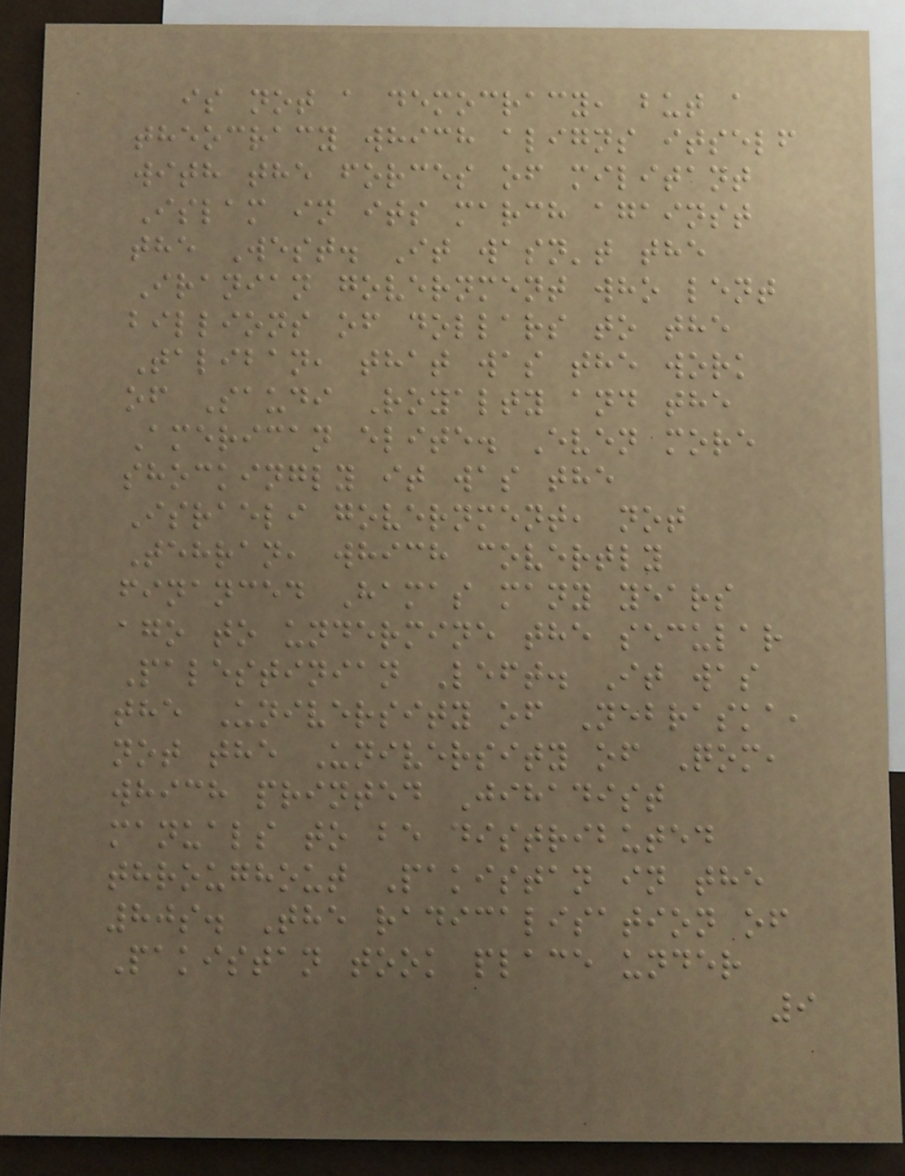is not a democracy, but a
theocracy which aligns itself
with the forces of militant
Islam in its march against
the West. It wasn't the
Iranian government who lent
billions of dollars to the
Taliban, that was the work
of Saudi Royalty and the
American elite. Even more
shockingly it was the
Israeli government, not
Tehran, which covertly
financed Hamas many years
ago to undermine the secular
Palestinian Left. It was
the University of Nebraska,
not the University of Qom,
which printed Jihadist
manuals to be distributed
throughout Pakistan in the
80s. The radicalisation of
Pakistan took place under
9
